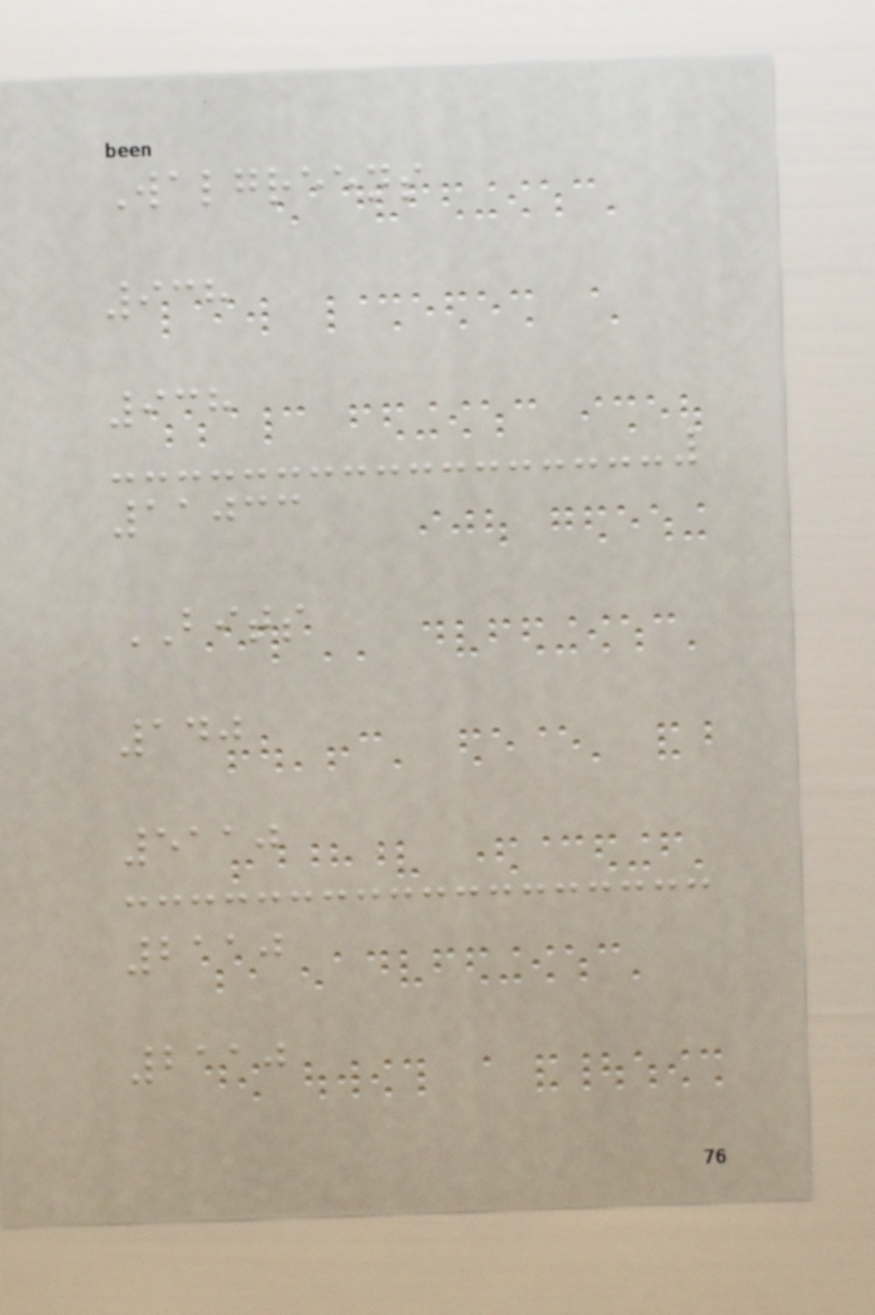Walgreens
938
938
11033
BITS
140
5110
2110
2110
